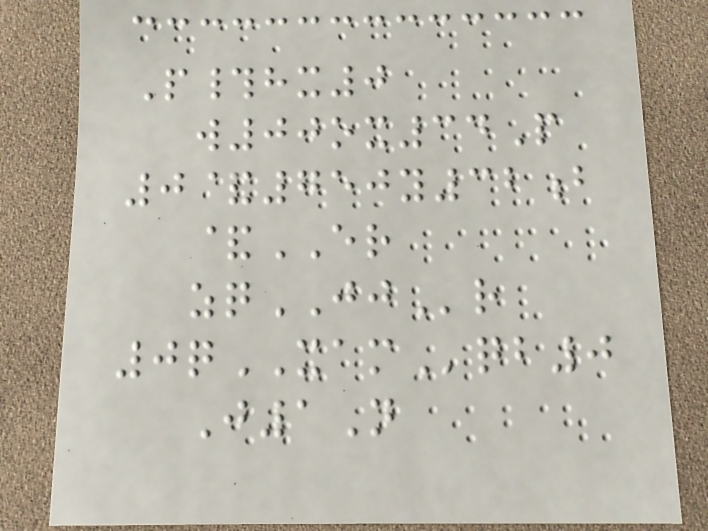P#hx0
w00ox34P
0&750y32b
&ER
zqJJr
0qXAMqb0
J1N
